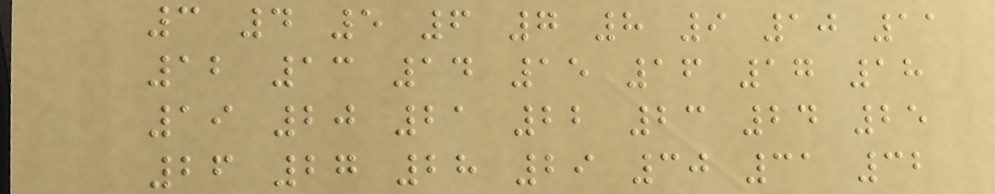3 4 5 6 7 8 9 10 11
12 13 14 15 16 17 18
19 20 21 22 23 24 25
26 27 28 29 30 31 32
